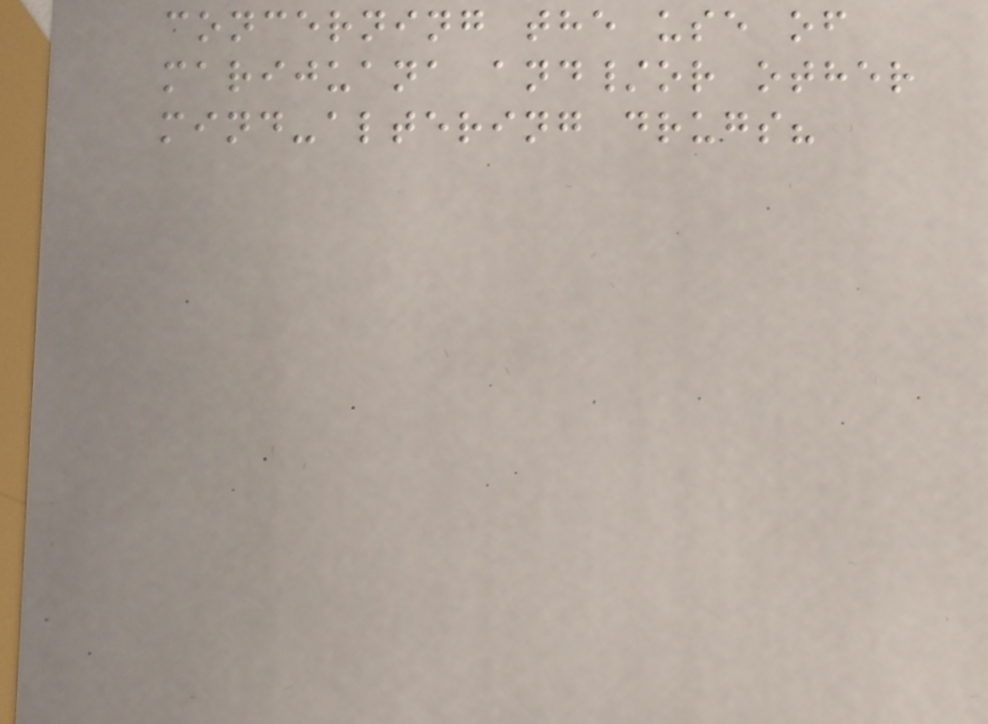concerning the use of
marijuana and/or other
mind-altering drugs?
